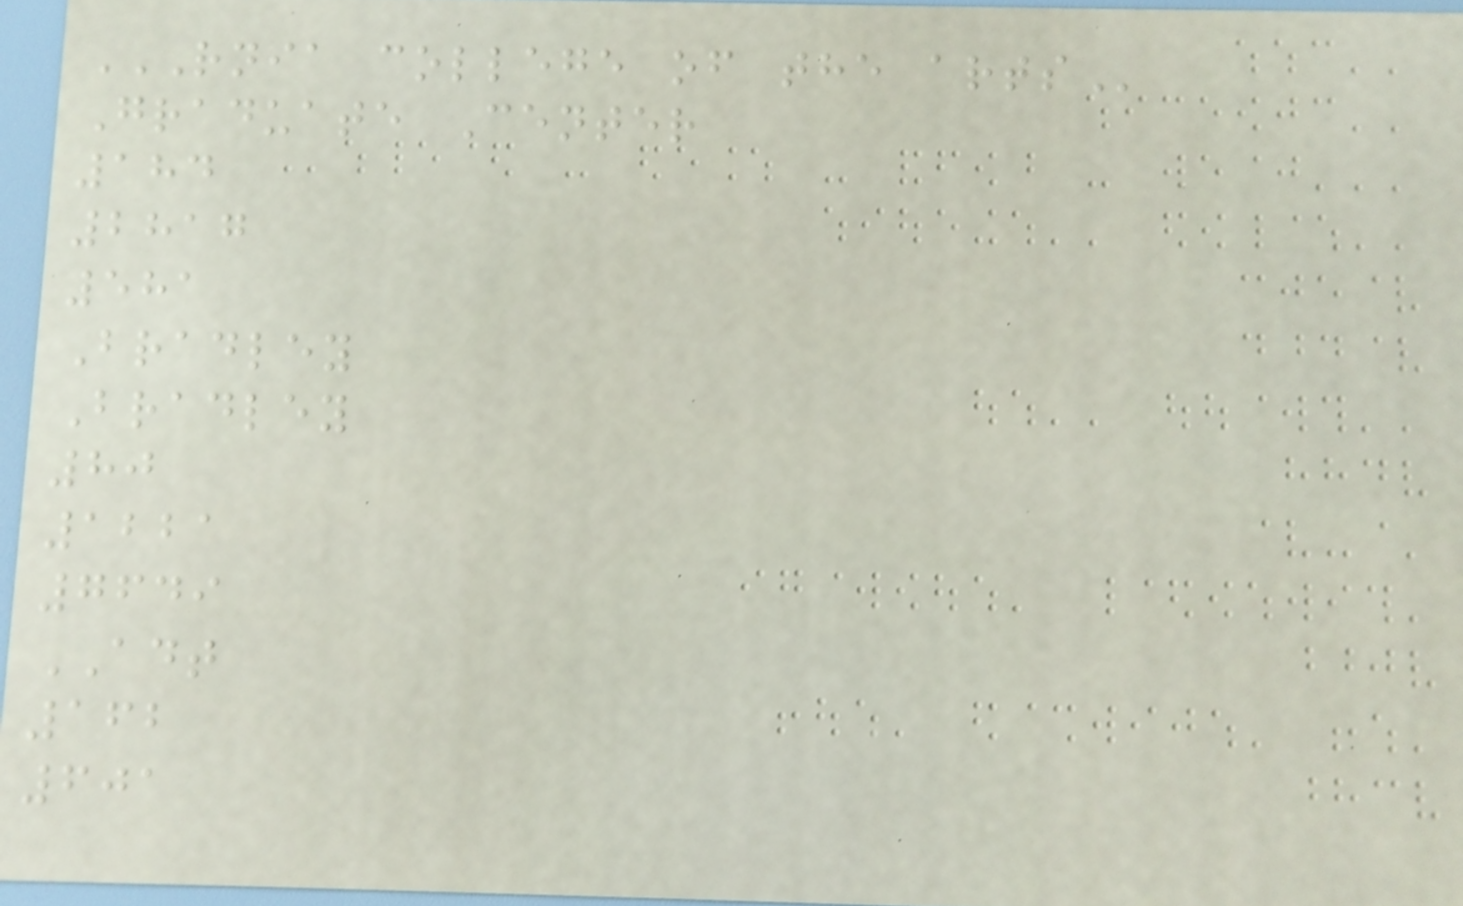RNIA COLLEGE OF THE ARTS
Graduate Center
184
2817
581
Bradley
Bradley
80
1221
7649
ADT
162
601
